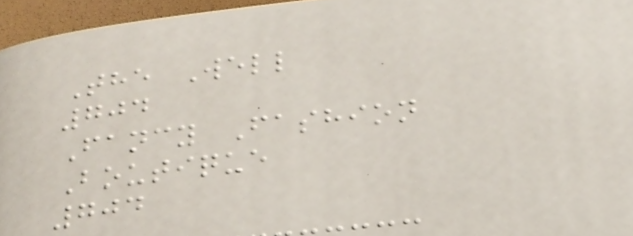The Well
704
Fancy Fashion
Boutique
704
